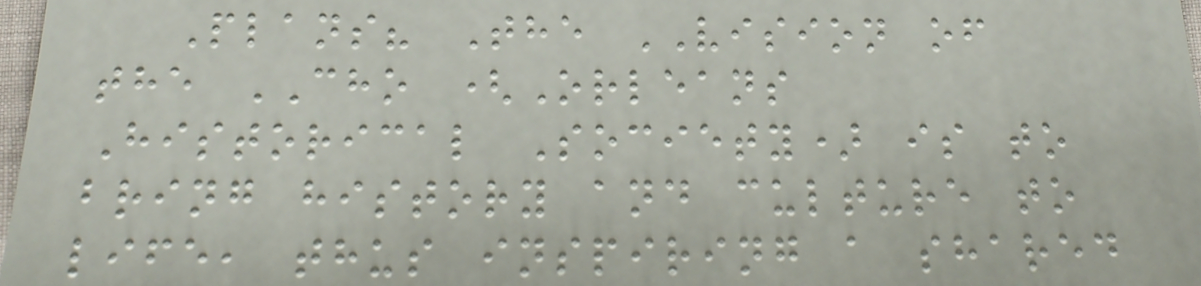Plans? The VISION of
the CHO (Orleans
Historical Society) is to
bring history and culture to
life, thus inspiring a shared
